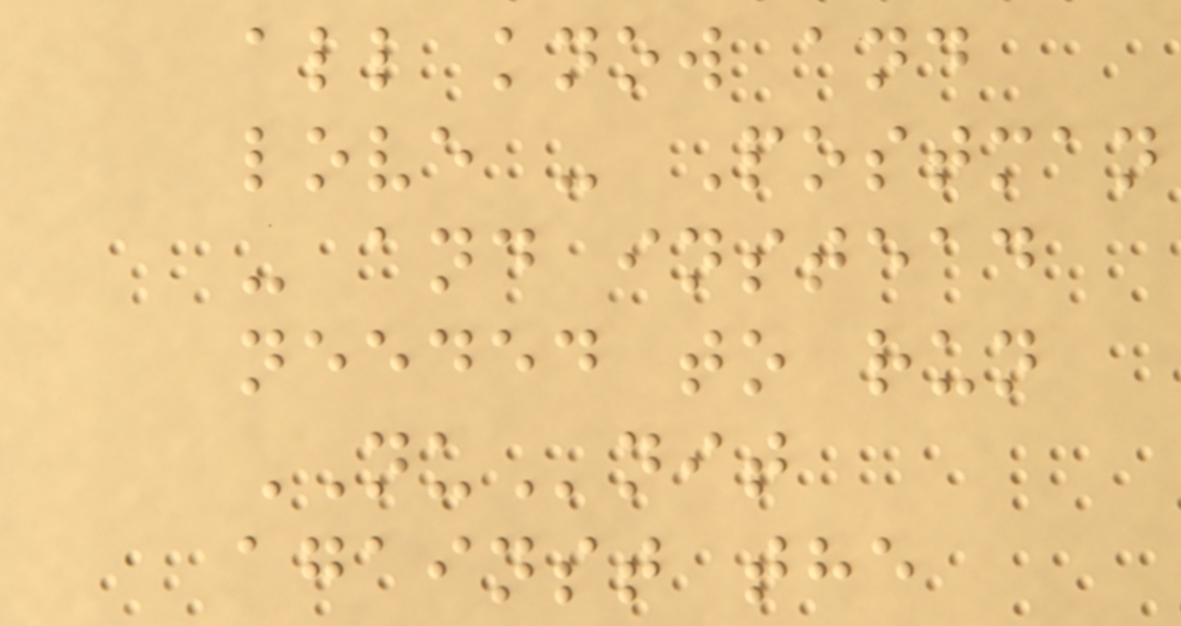all know and
love - Postman
- and instead
needed to run
NUnit
against the
